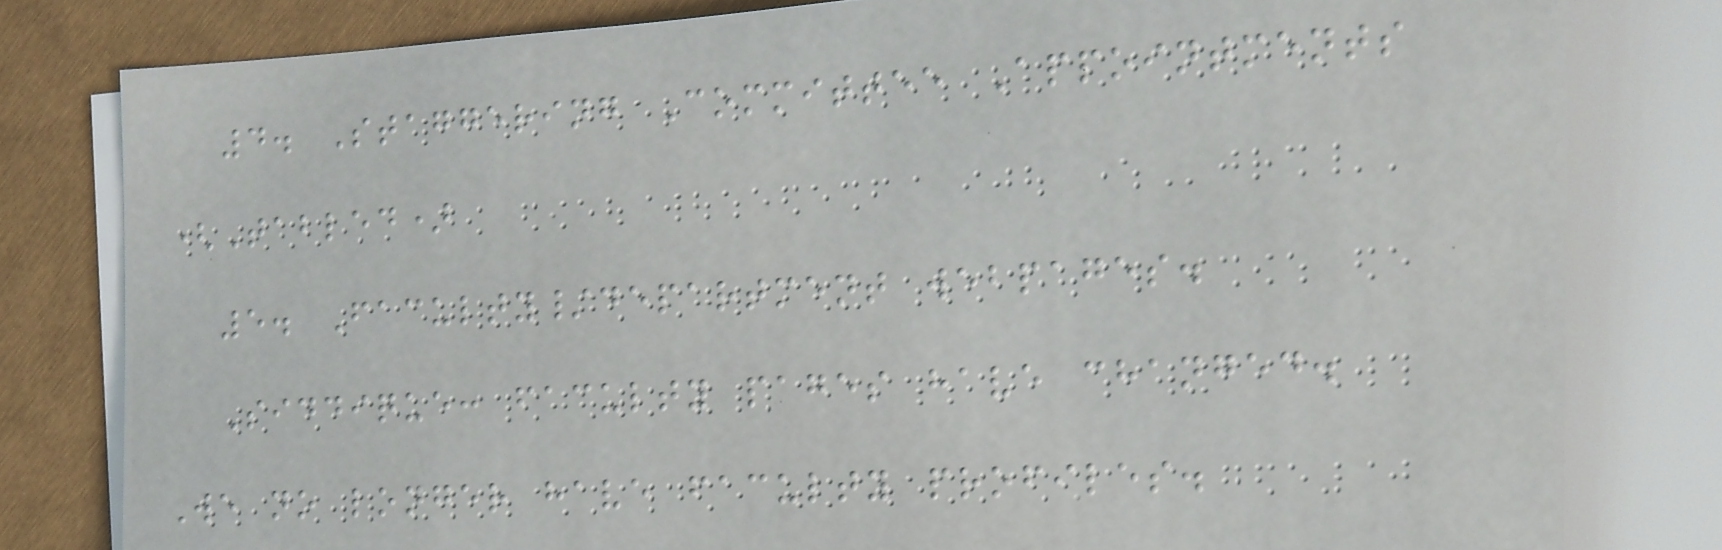4. Staggering Committee Appointments
(Tabled)
5. Faculty/department webpages.
Siddique: faculty pages have changed.
We no longer have faculty profiles.
